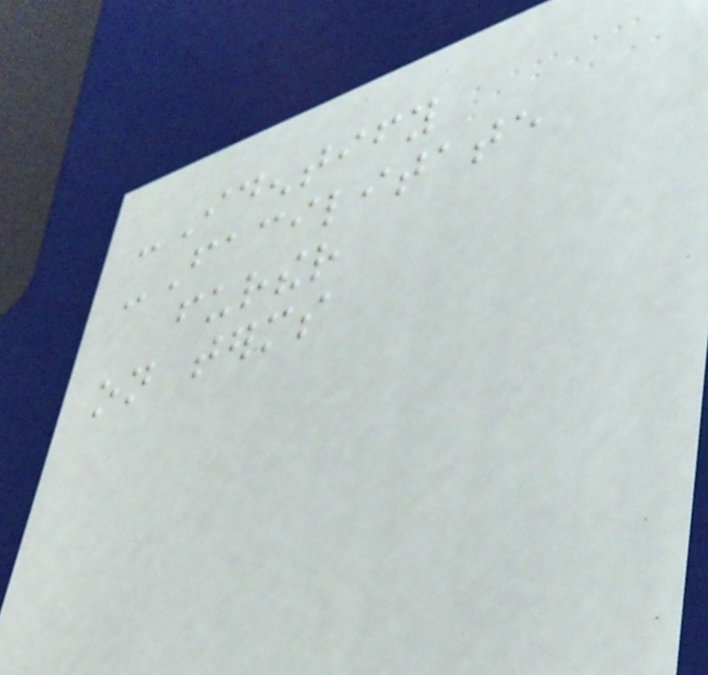-Identify
-Facilitate
further
on terms
